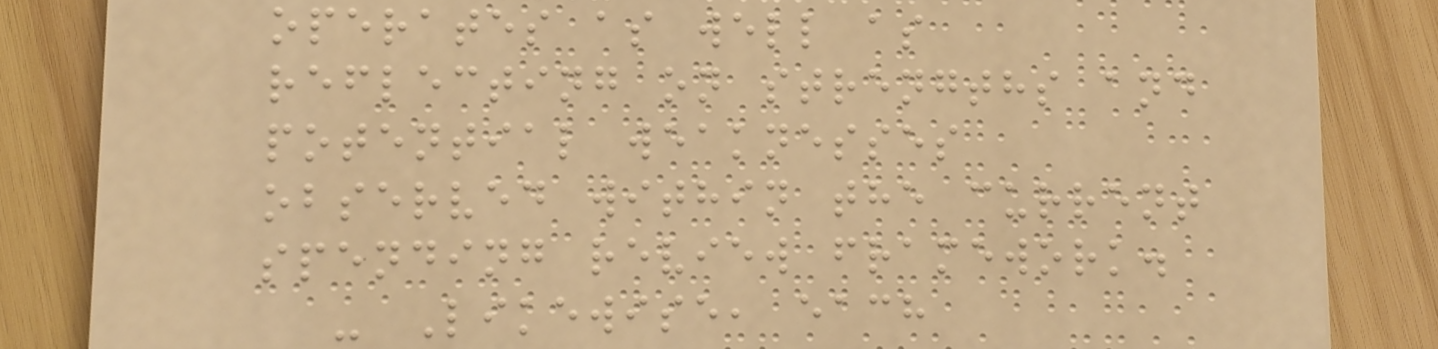operates as well as
reflecting on strengths and
potential weaknesses
observed within the current
spending review framework.
- Likewise, each
